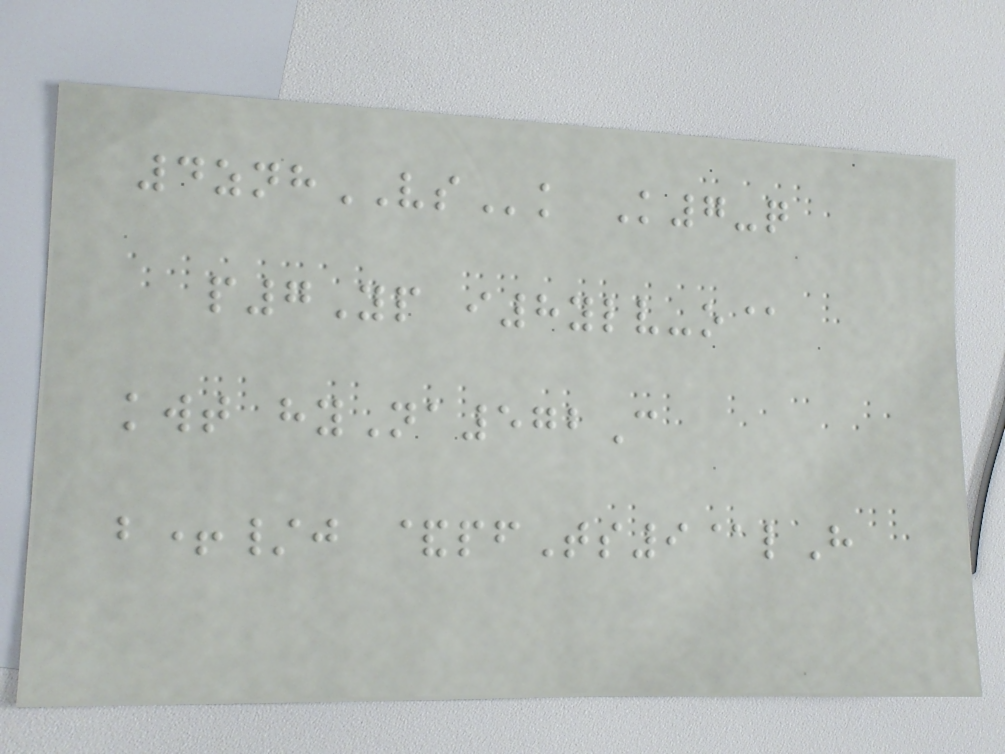4znhVSk K7-q
p7Yp i8ylv-o@
kwt hyNa572C
b+/j &pfTs9@lH
